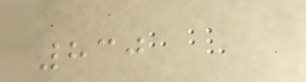830
